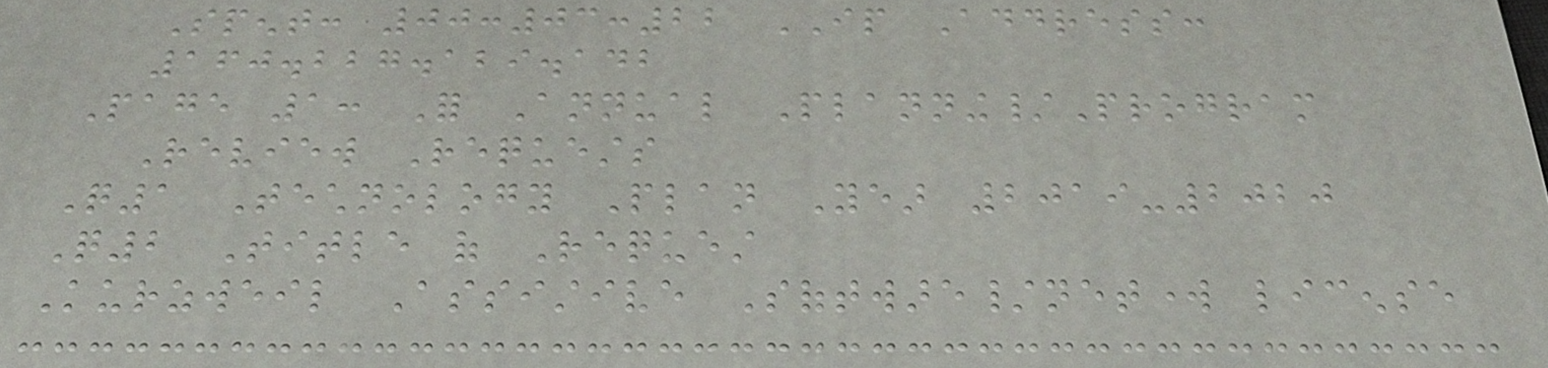Spent: 00:03:22 IP Address:
160.227.129.142
Page 1: For Annual Planning/Program
Review Requests
Q1 Technology Plan Year 2019-2020
Q2 Title of Request
Kurzweil Assistive Software/network license
